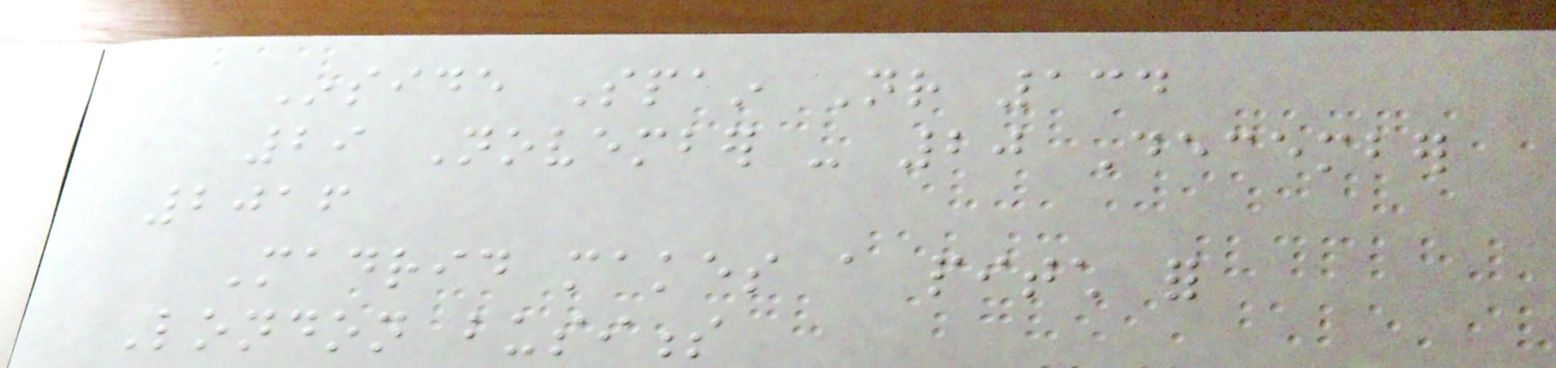Inside Spain Nr 134
29 November - 20 December
2016
Madrid makes a pitch for
London business
